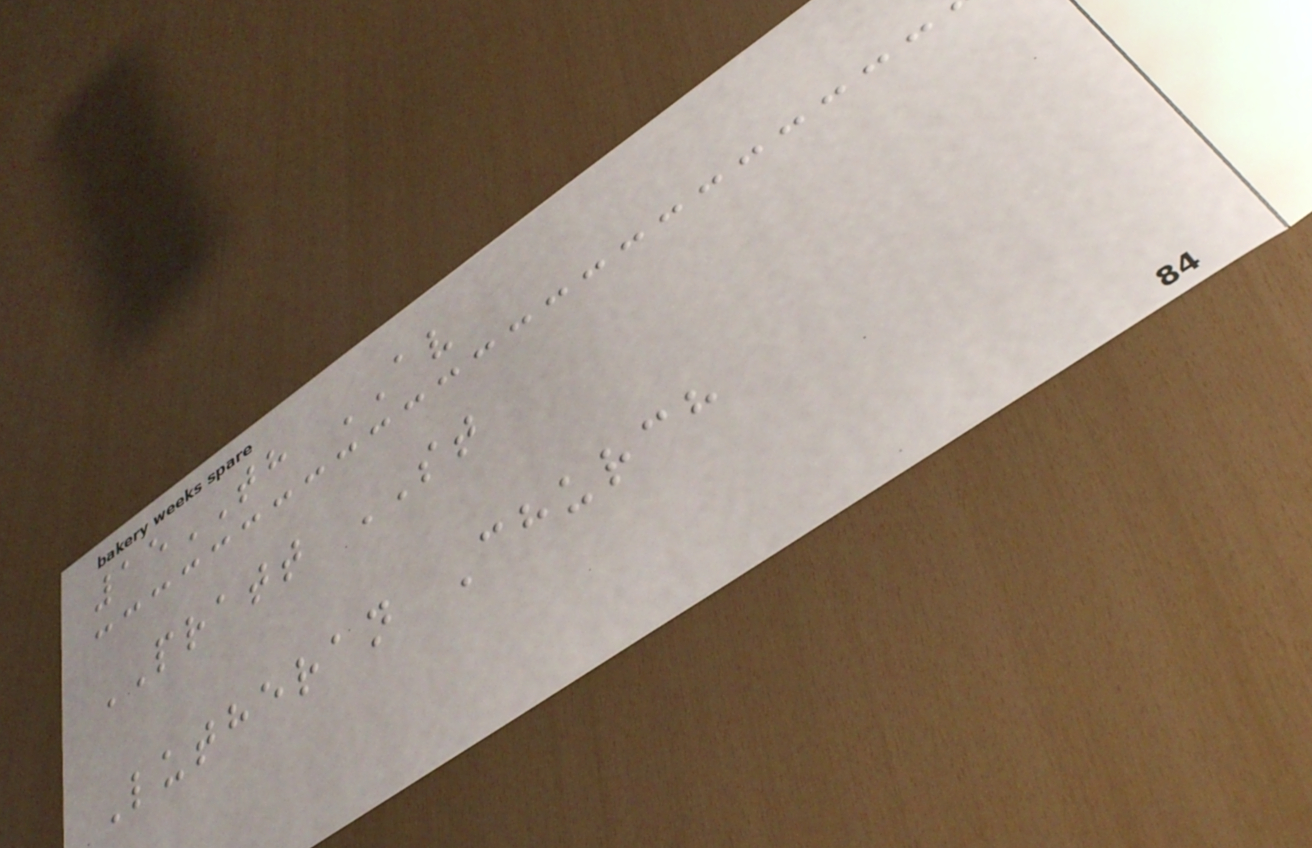15TH AV
PRATT ST
Lutheran Church
